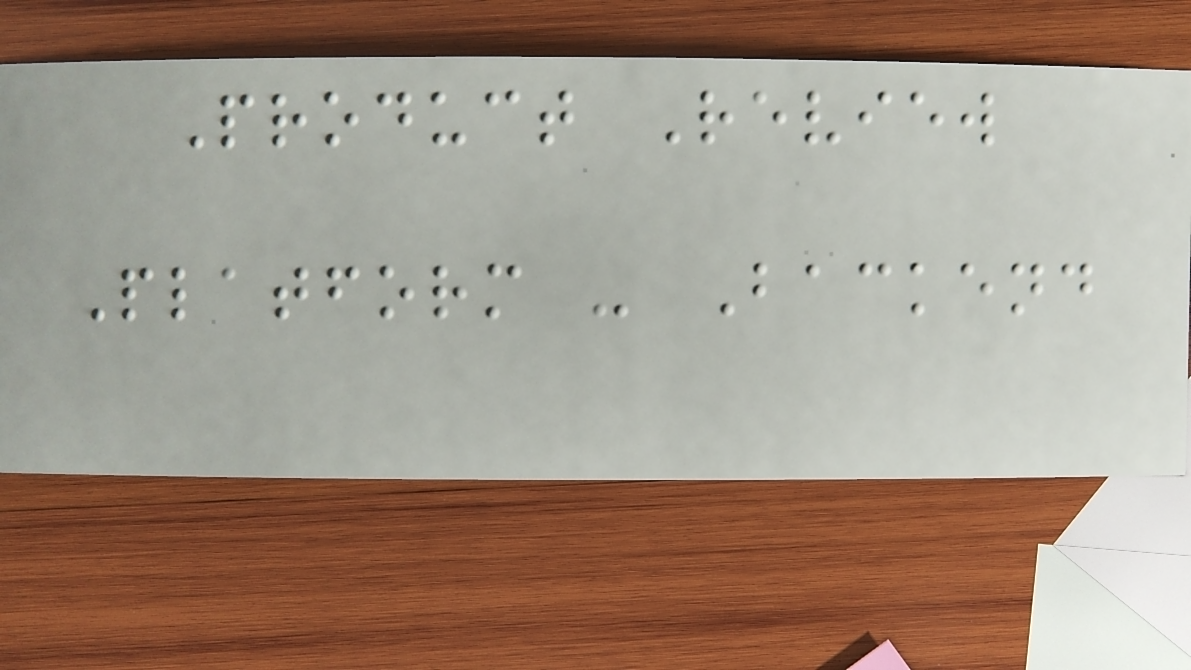Product Review
Platform - Backend
